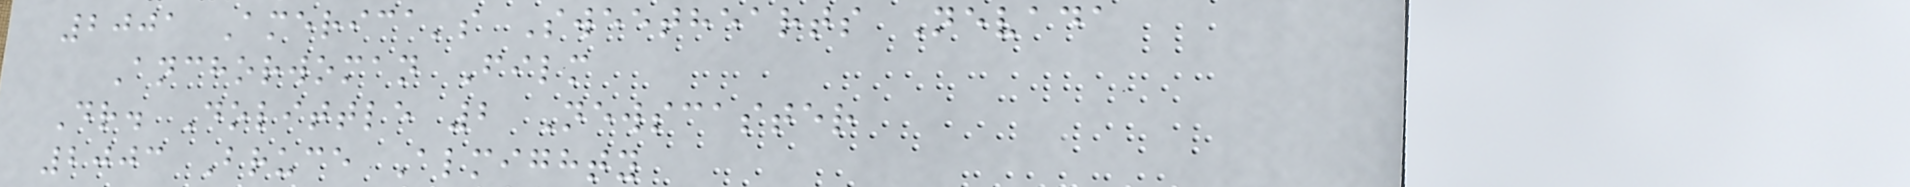2001 America's Sweethearts Nevada
Anchorwoman Film
Dr. Dolittle 2 Newscaster
2003 Bruce Almighty
